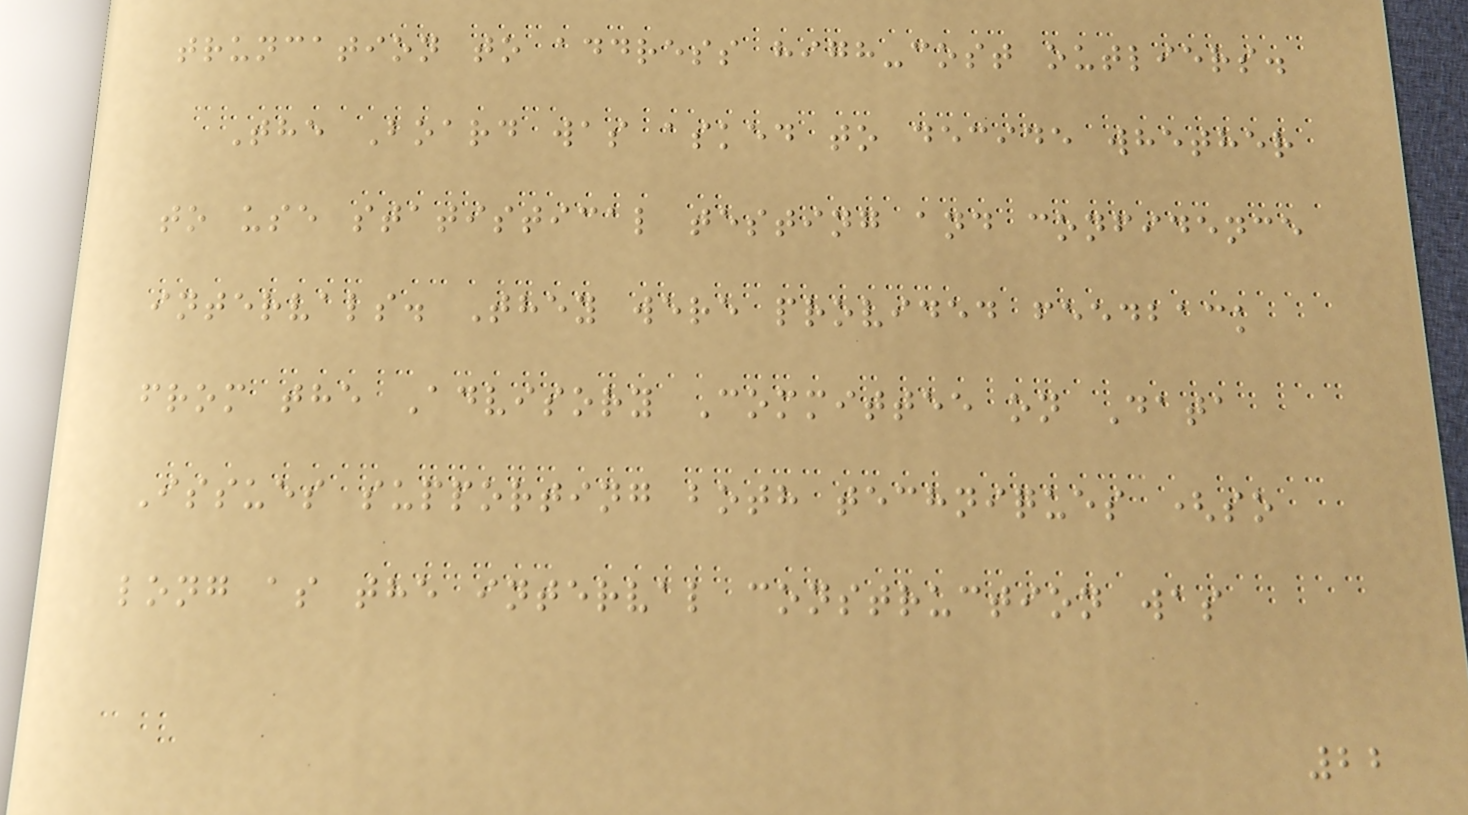truncation to address high-cost outliers.
The Board was asked to decide whether
to use statistical testing and confidence
intervals. They were provided feedback
from the Advisory Committee on Data
Issues supporting both techniques (so
long as the interval construction was
22
